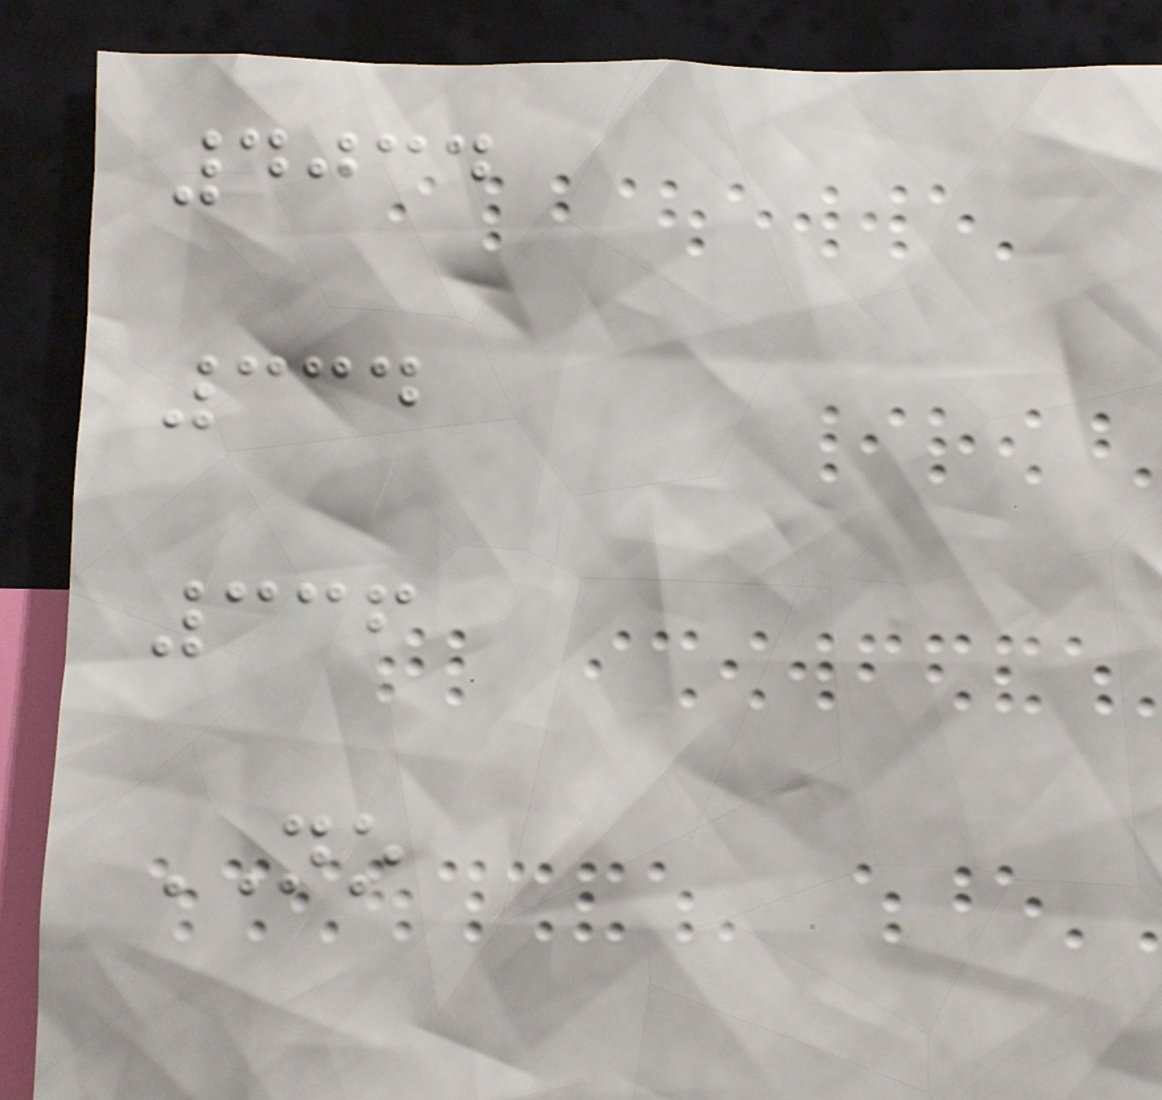4034
334
336
NO
